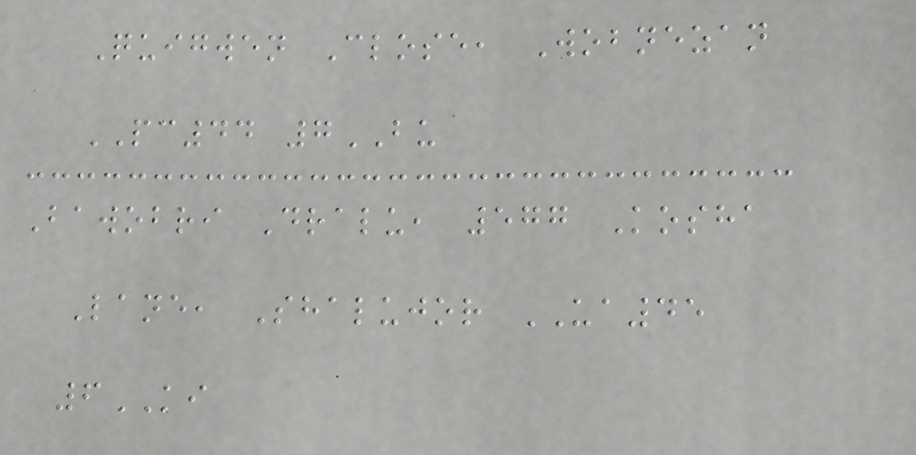Quigwen Close, Wobnezan
PC44 7BU
Bawobri Dralu, 577 Kosha
Lane, Shalujor UA45
6KI
